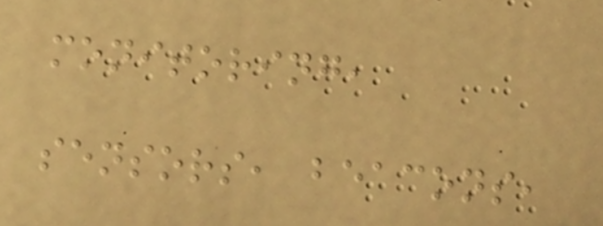monitoring,
sensors, beacons,
